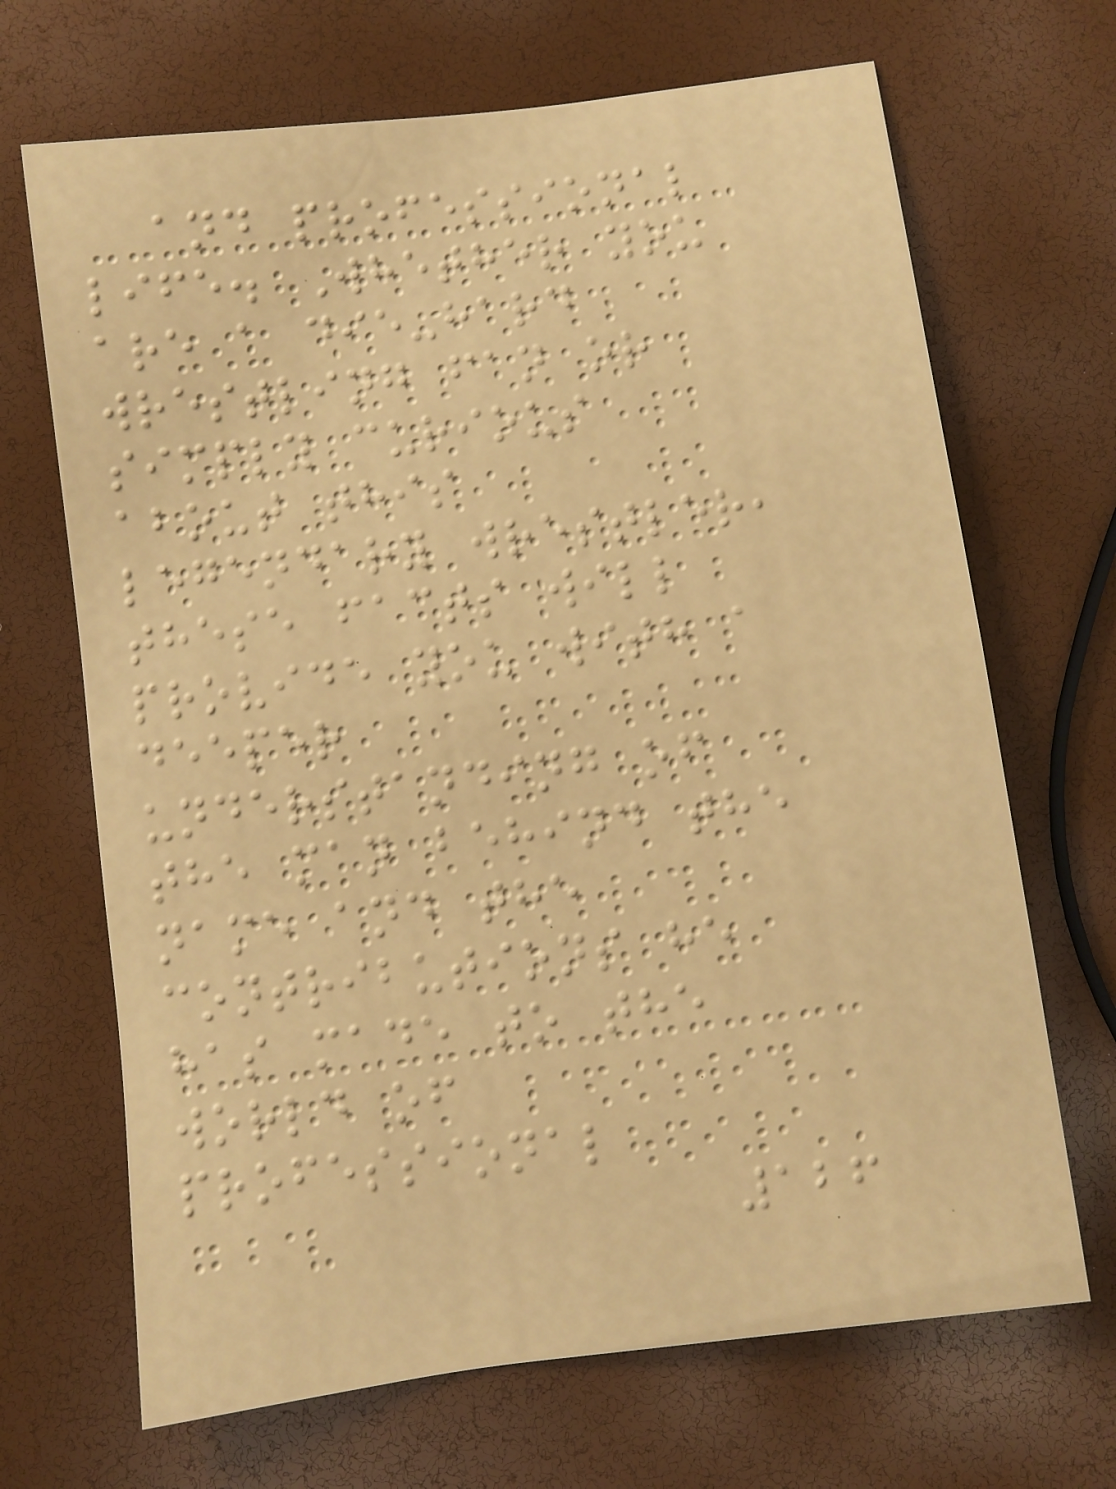and professional
life. Whether you
are a die-hard
wrestling fan or
simply curious
about this
legendary wrestler,
these facts will
provide you with a
deeper
understanding of
the man behind the
name and the
contributions he
has made to the
world of
professional
126
